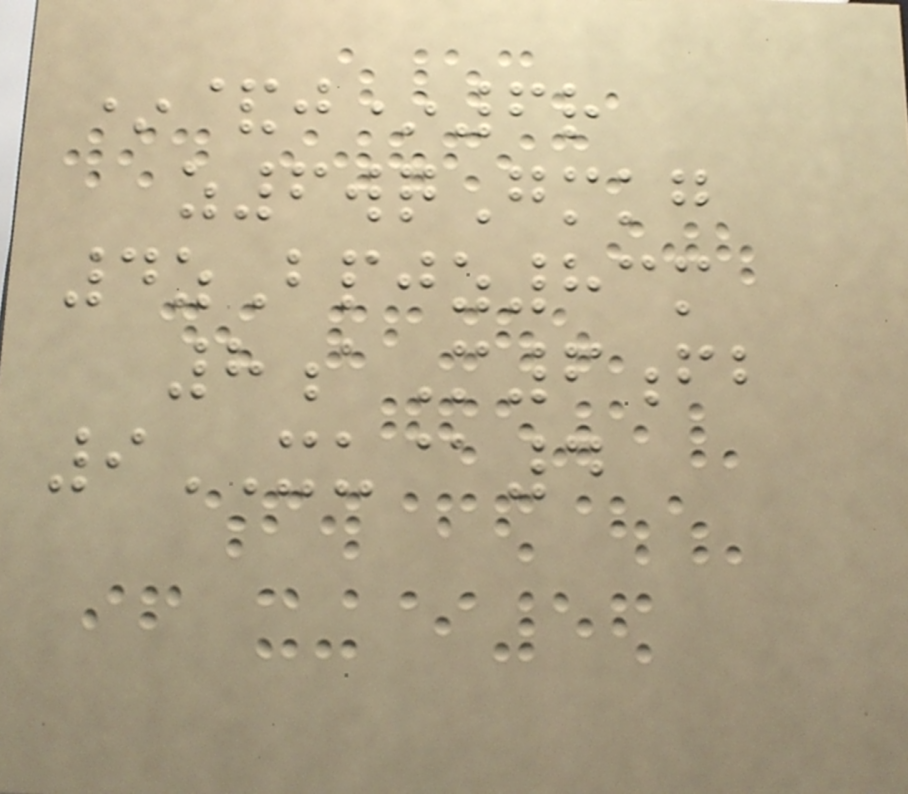*&j*6r
z6wqGmkg
4zBpjz83m
8aM6fb
9XU@4
